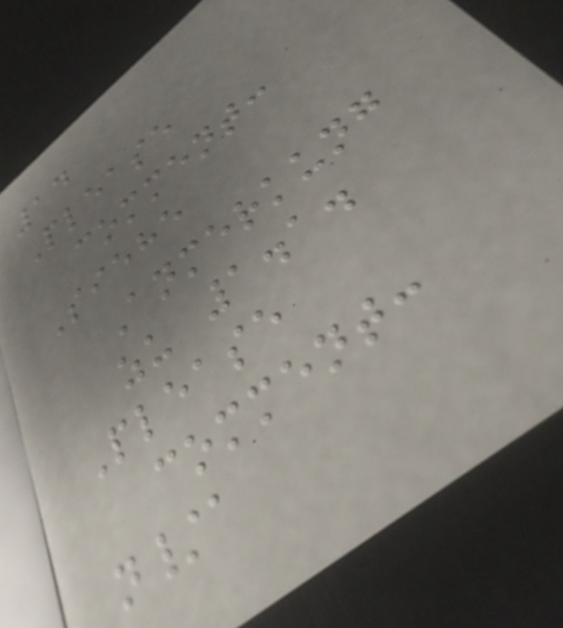14
Please
comment:
Siehe
Anmerkung
zu 1.1.
Please
comment:
n/a
